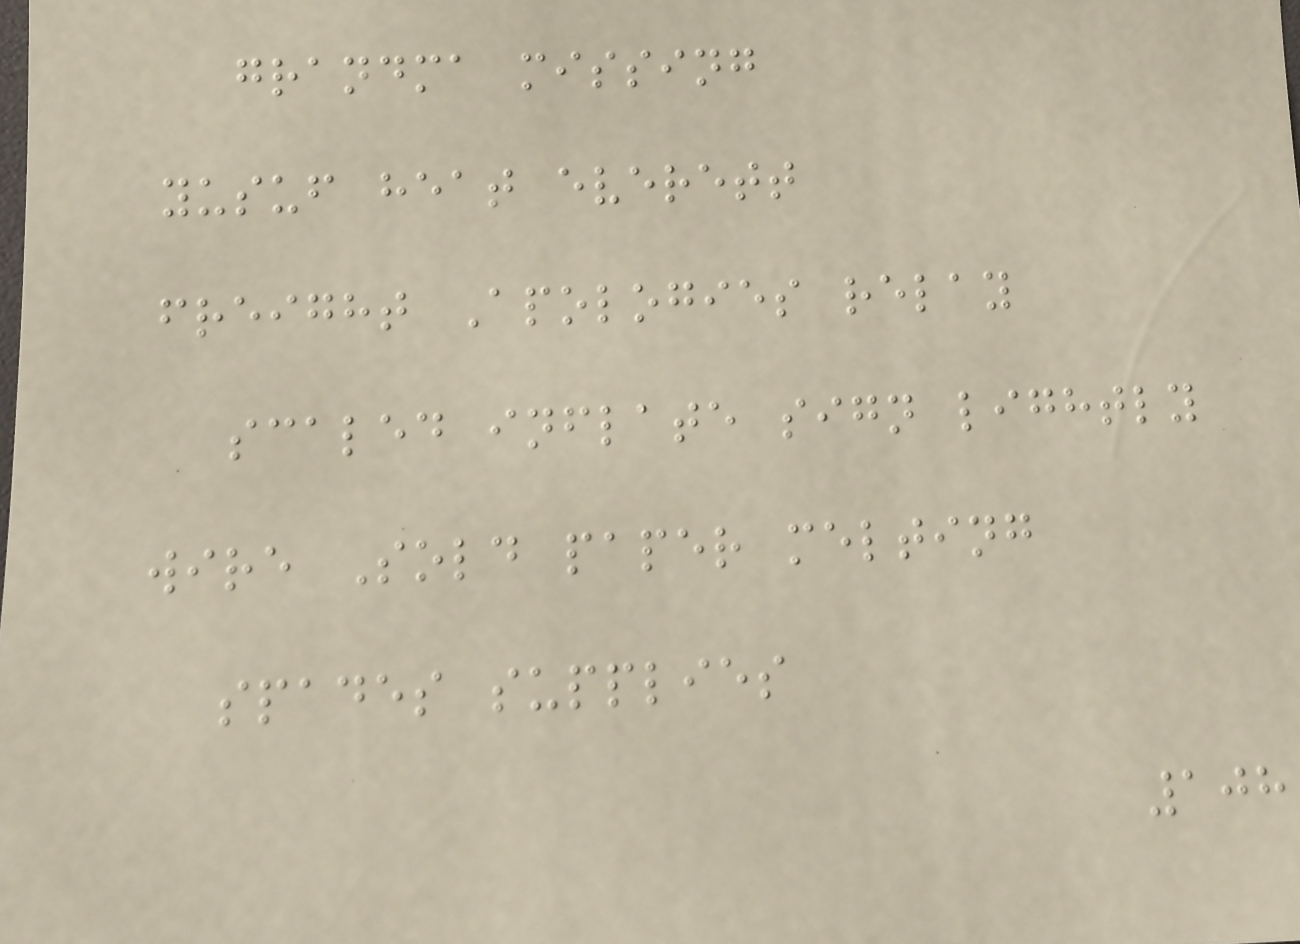grandma missing
yusuf heat everett
freight Apologies relay
scaled inflate sign lightly
wire Sold paper melting
spades supplies
108
